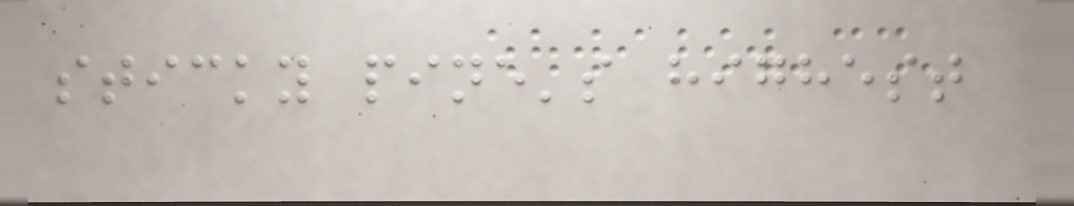sticky pine's highest
